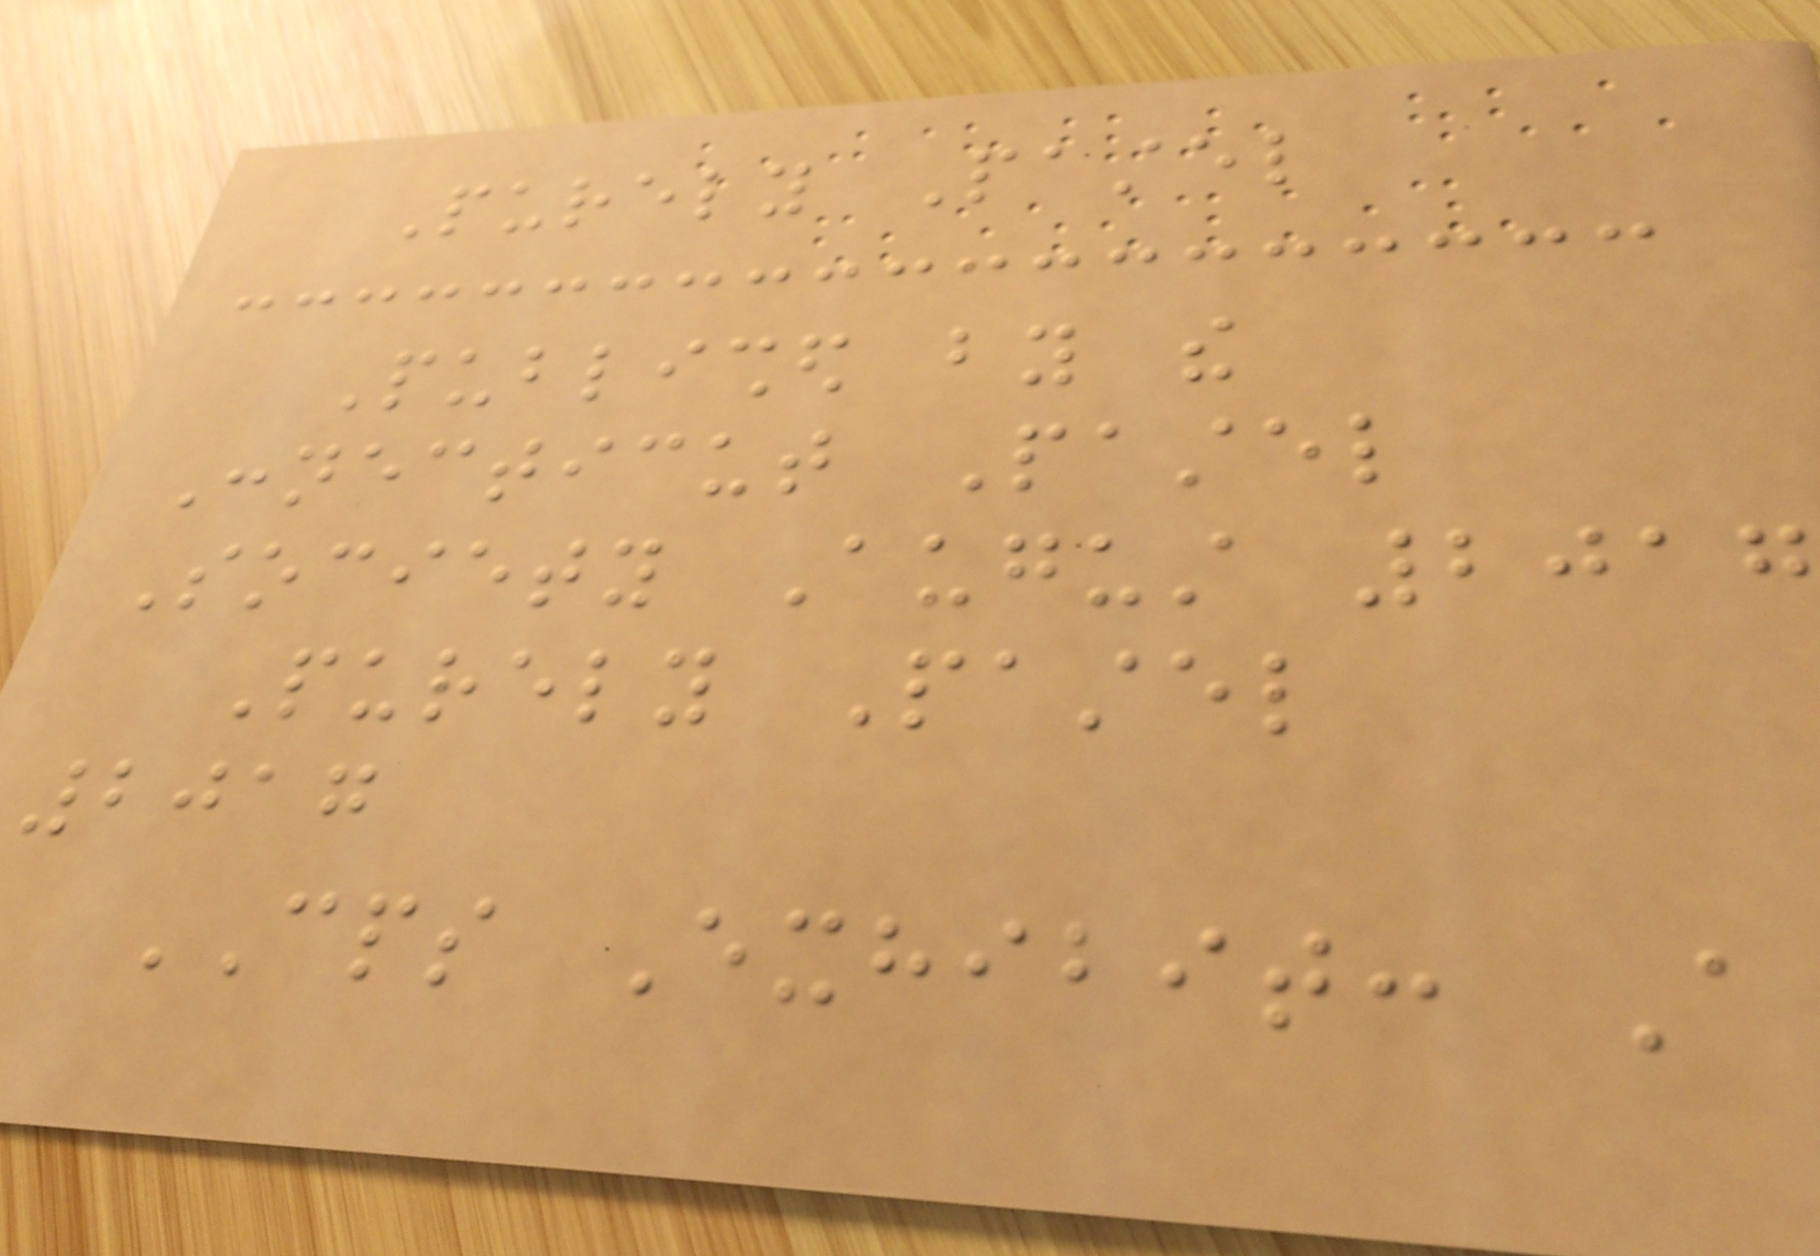Purely Pastel
Published by the
Connecticut Pastel
Society August 2017
Purely Pastel
2017
CPS Exhibit: A
